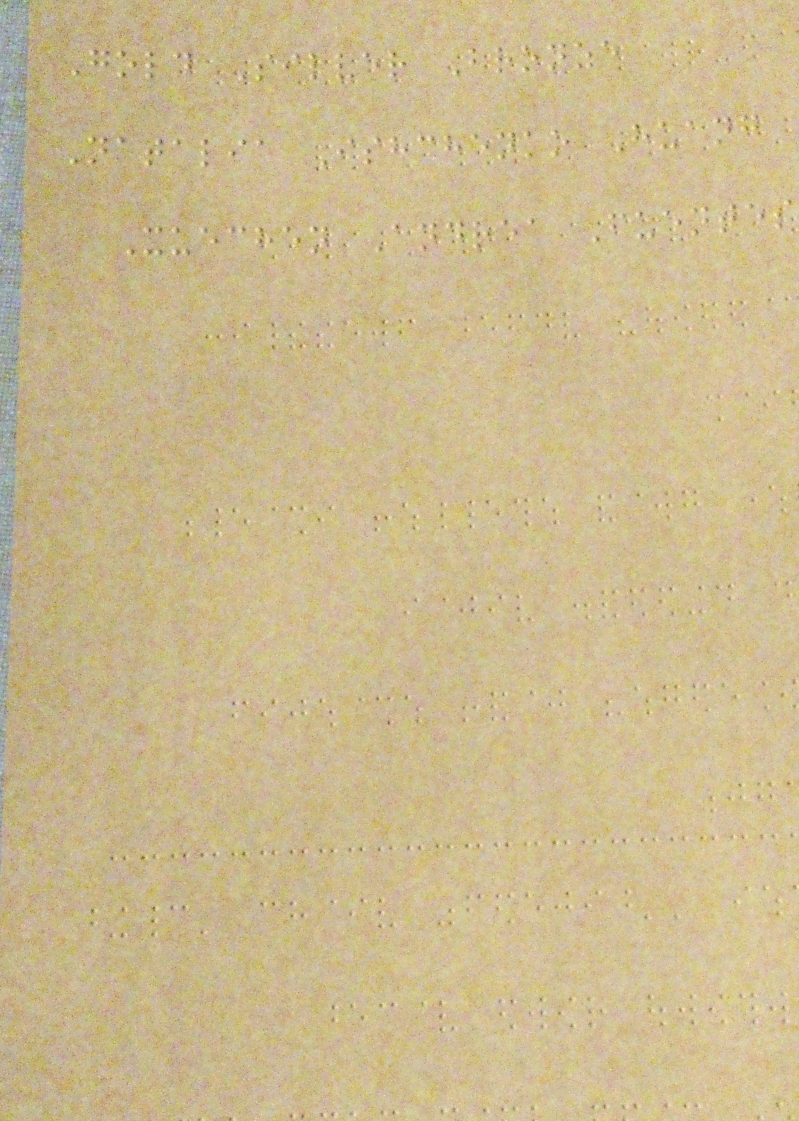Gold Silver Bronze
Natalia Ishchenko Huang
Xuechen Andrea Fuentes
